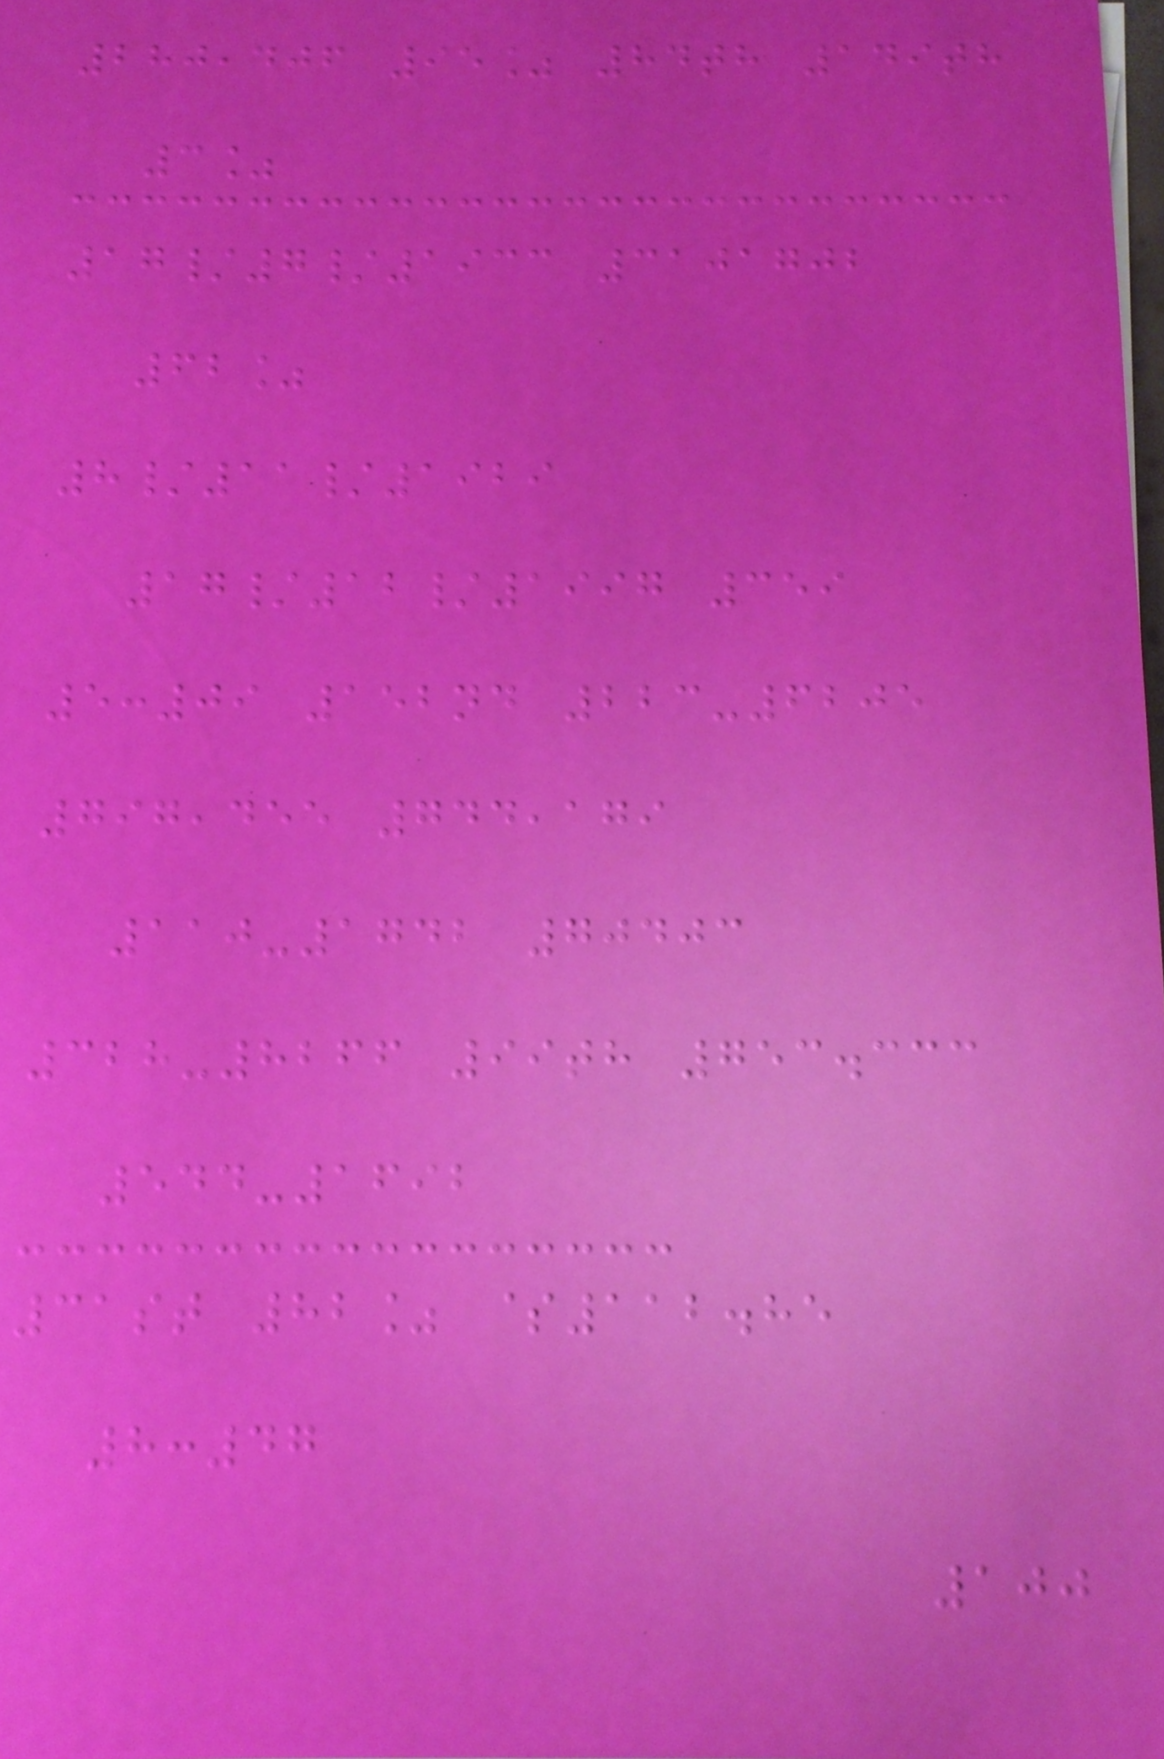280,406 95% 84th 149th
3%
17/7/1933 3101702
62%
8/11/1929
17/12/1997 359
5:09 152nd 223-6205
797,455 744,179
110-1742 70403
328-8266 99th 753.333
544-1692
31st 82% $112.85
8:47
100
